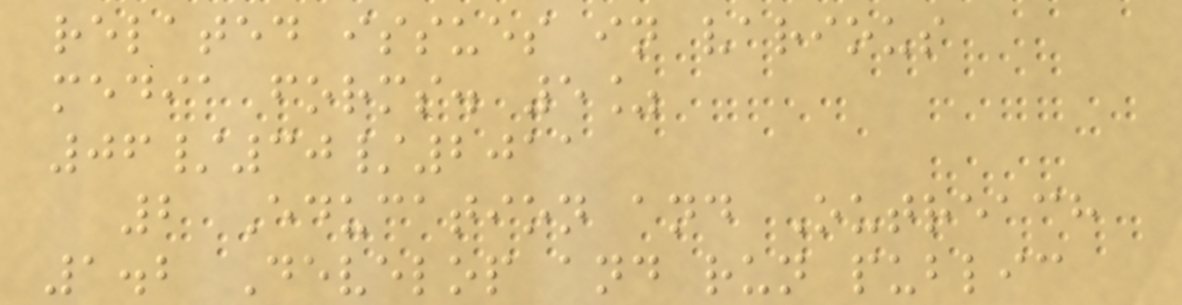related issues in various
media forms. 5%
06/30/2011
2 Education and Outreach
1.2 Develop and run public
